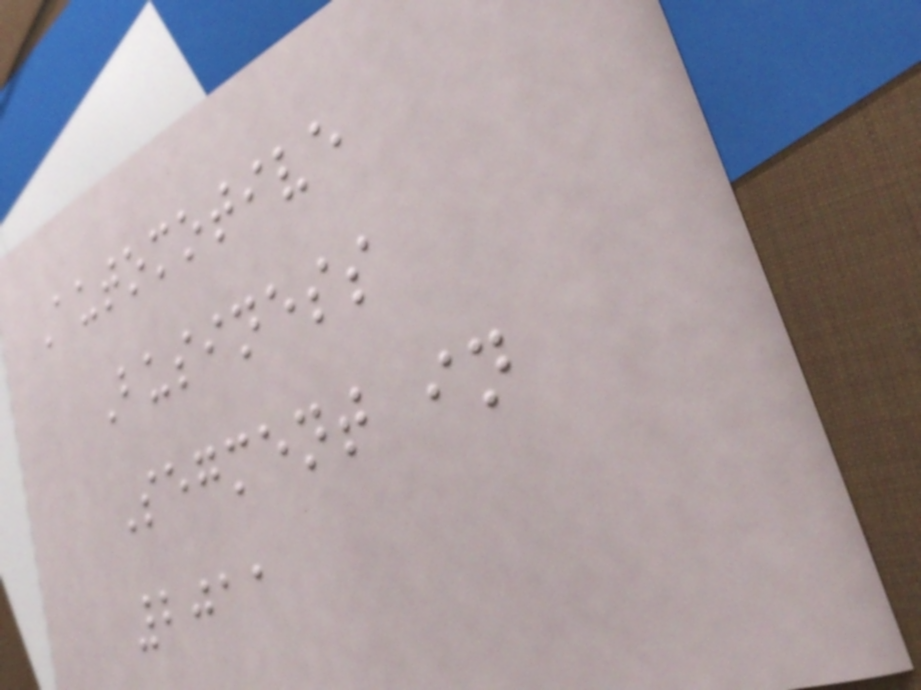Automotive
Business
Segment in
2011
